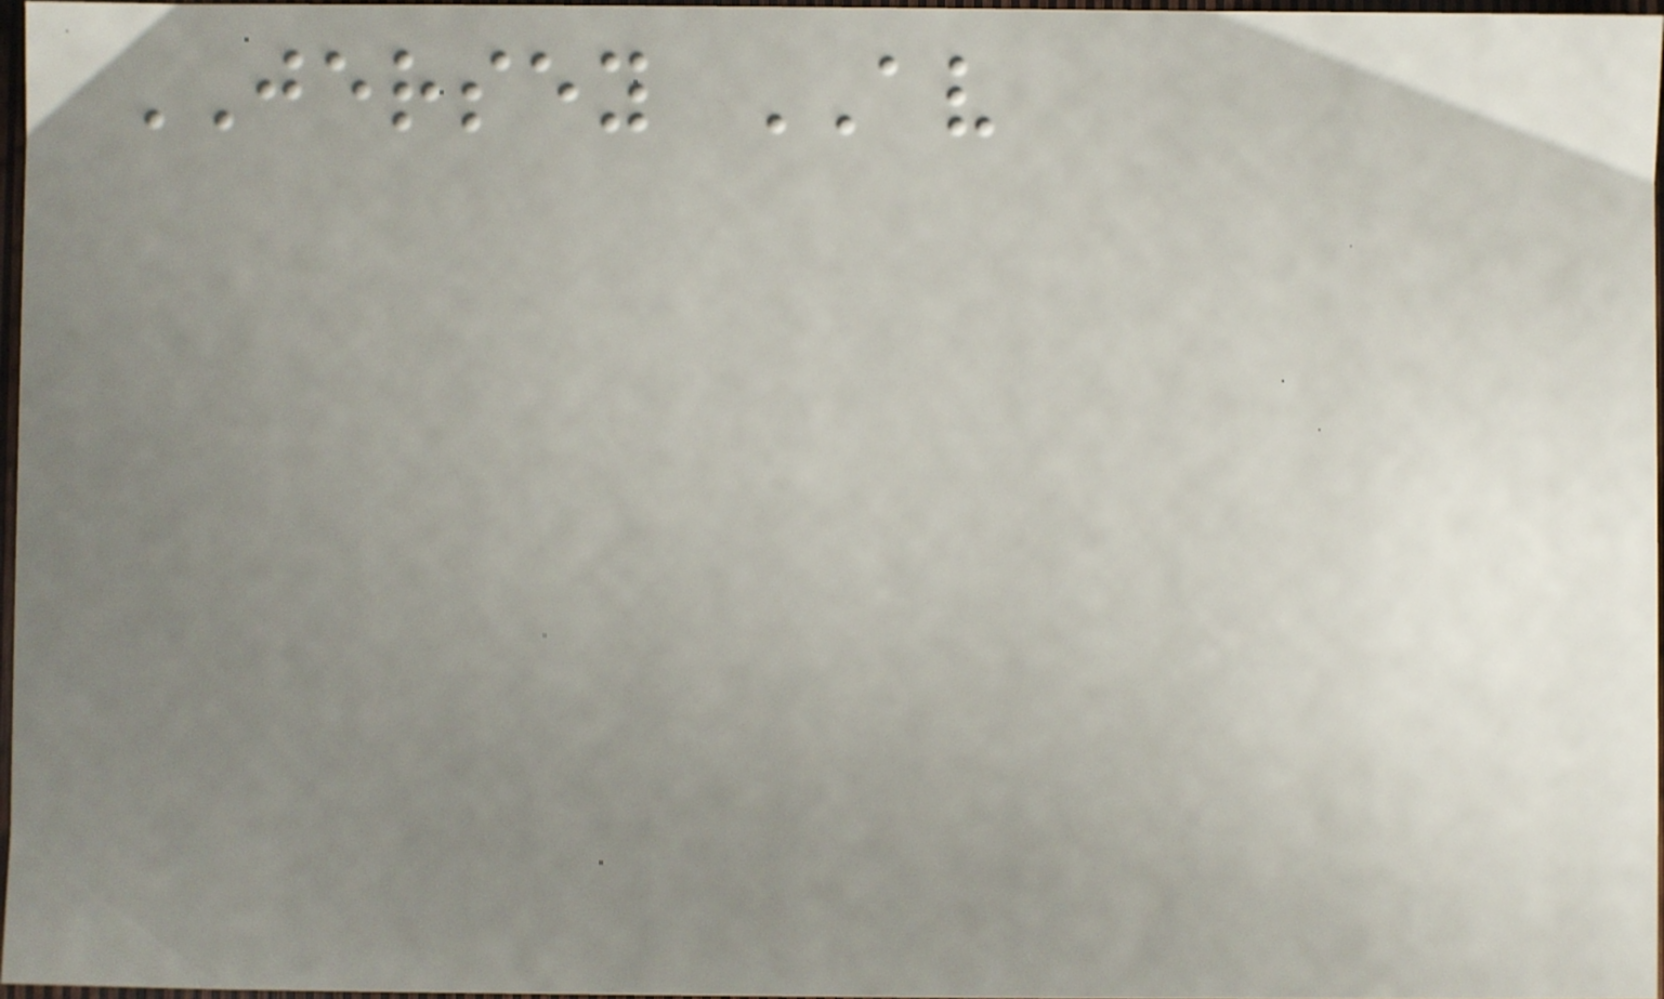JERSEY AV
